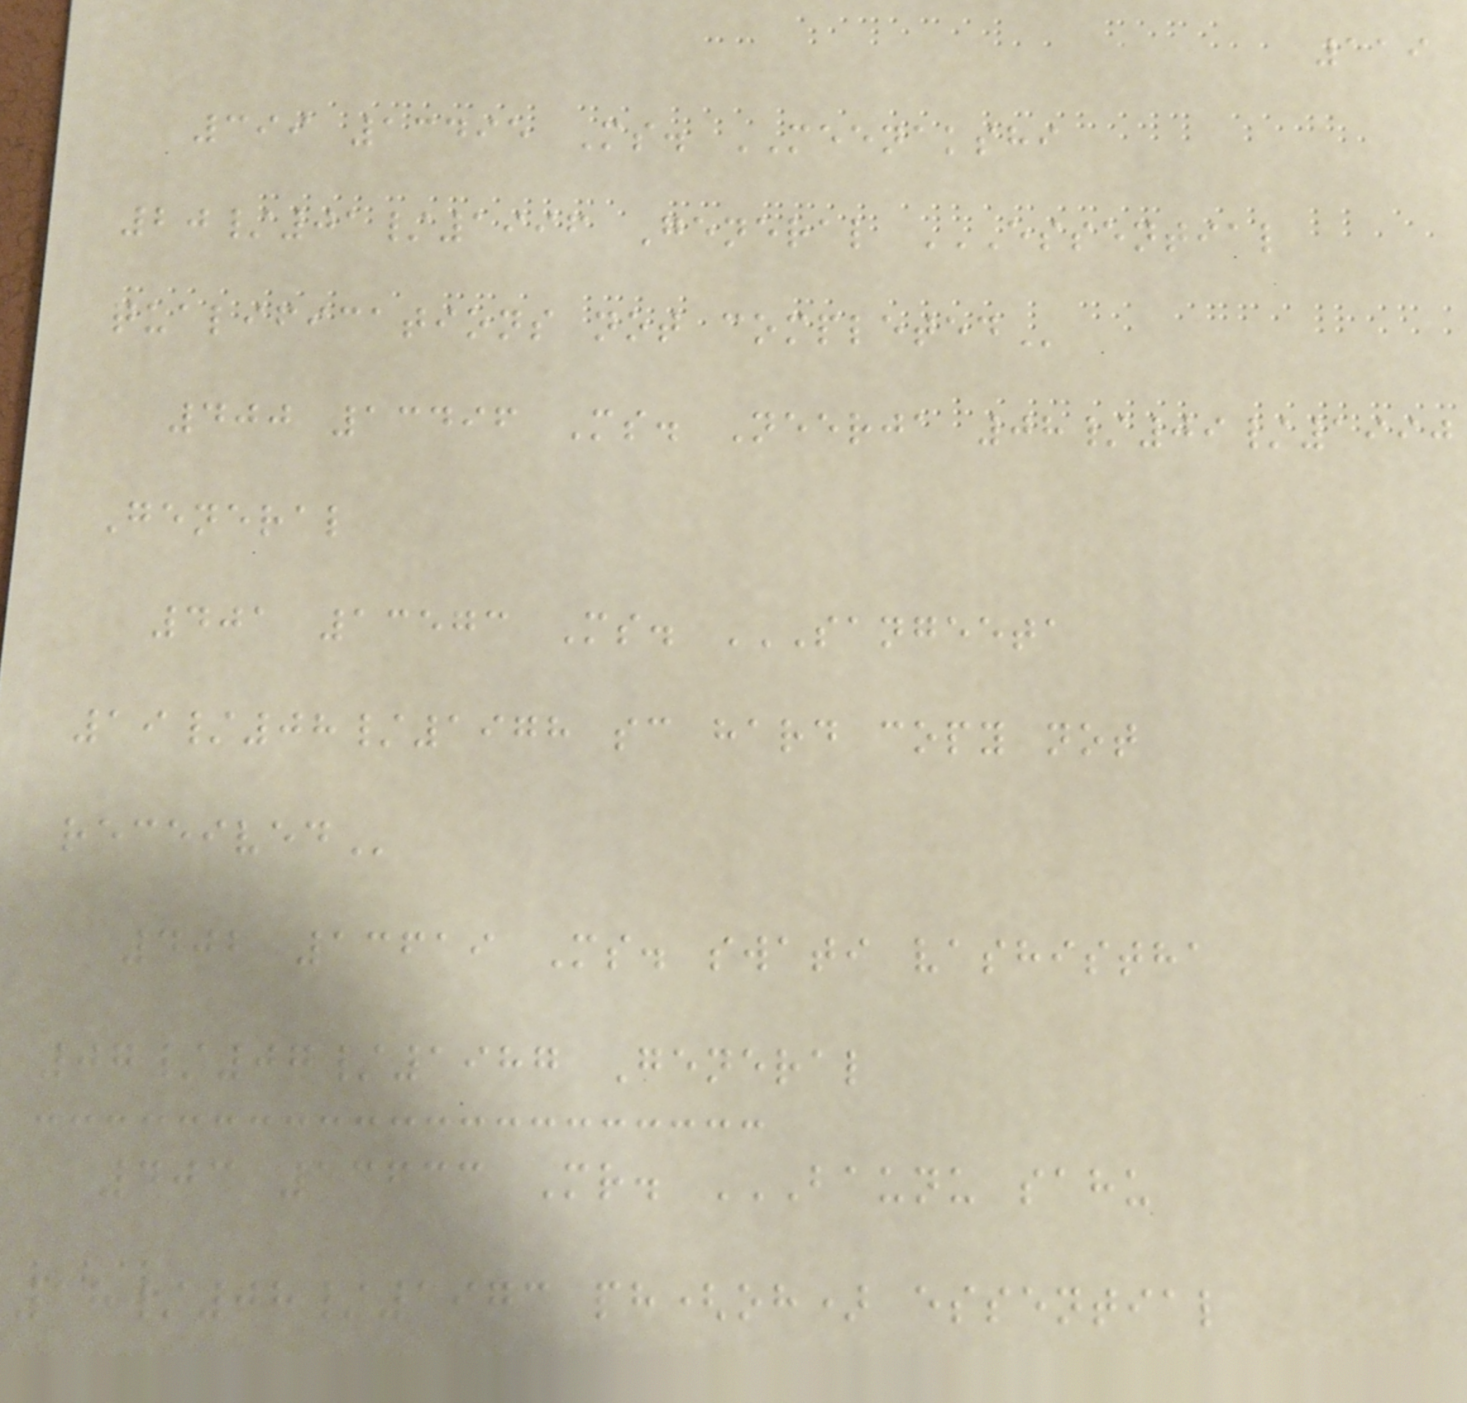119
399 13495 Ms. MEENAKSHI
20/01/1996 General ESSENTIAL
QUALIFICATIONS NOT COMPLETED
400 13496 Ms. Neerja 08/09/1990
General
401 13573 Ms. SANGEETA
19/08/1978 SC HARD COPY NOT
RECEIVED
402 13619 Ms. swati vashistha
07/07/1987 General
403 13633 Mr. BAUNU SAHU
18/08/1973 PH(OH) ESSENTIAL
